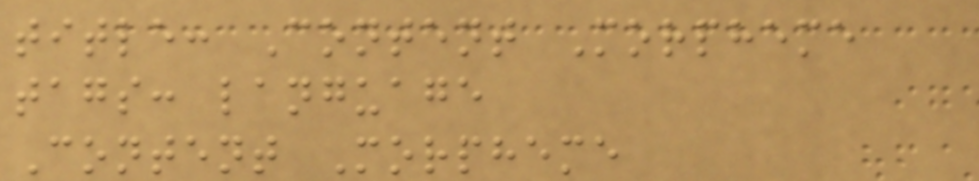title: Content Morpheme
tags: language
Content Morpheme
